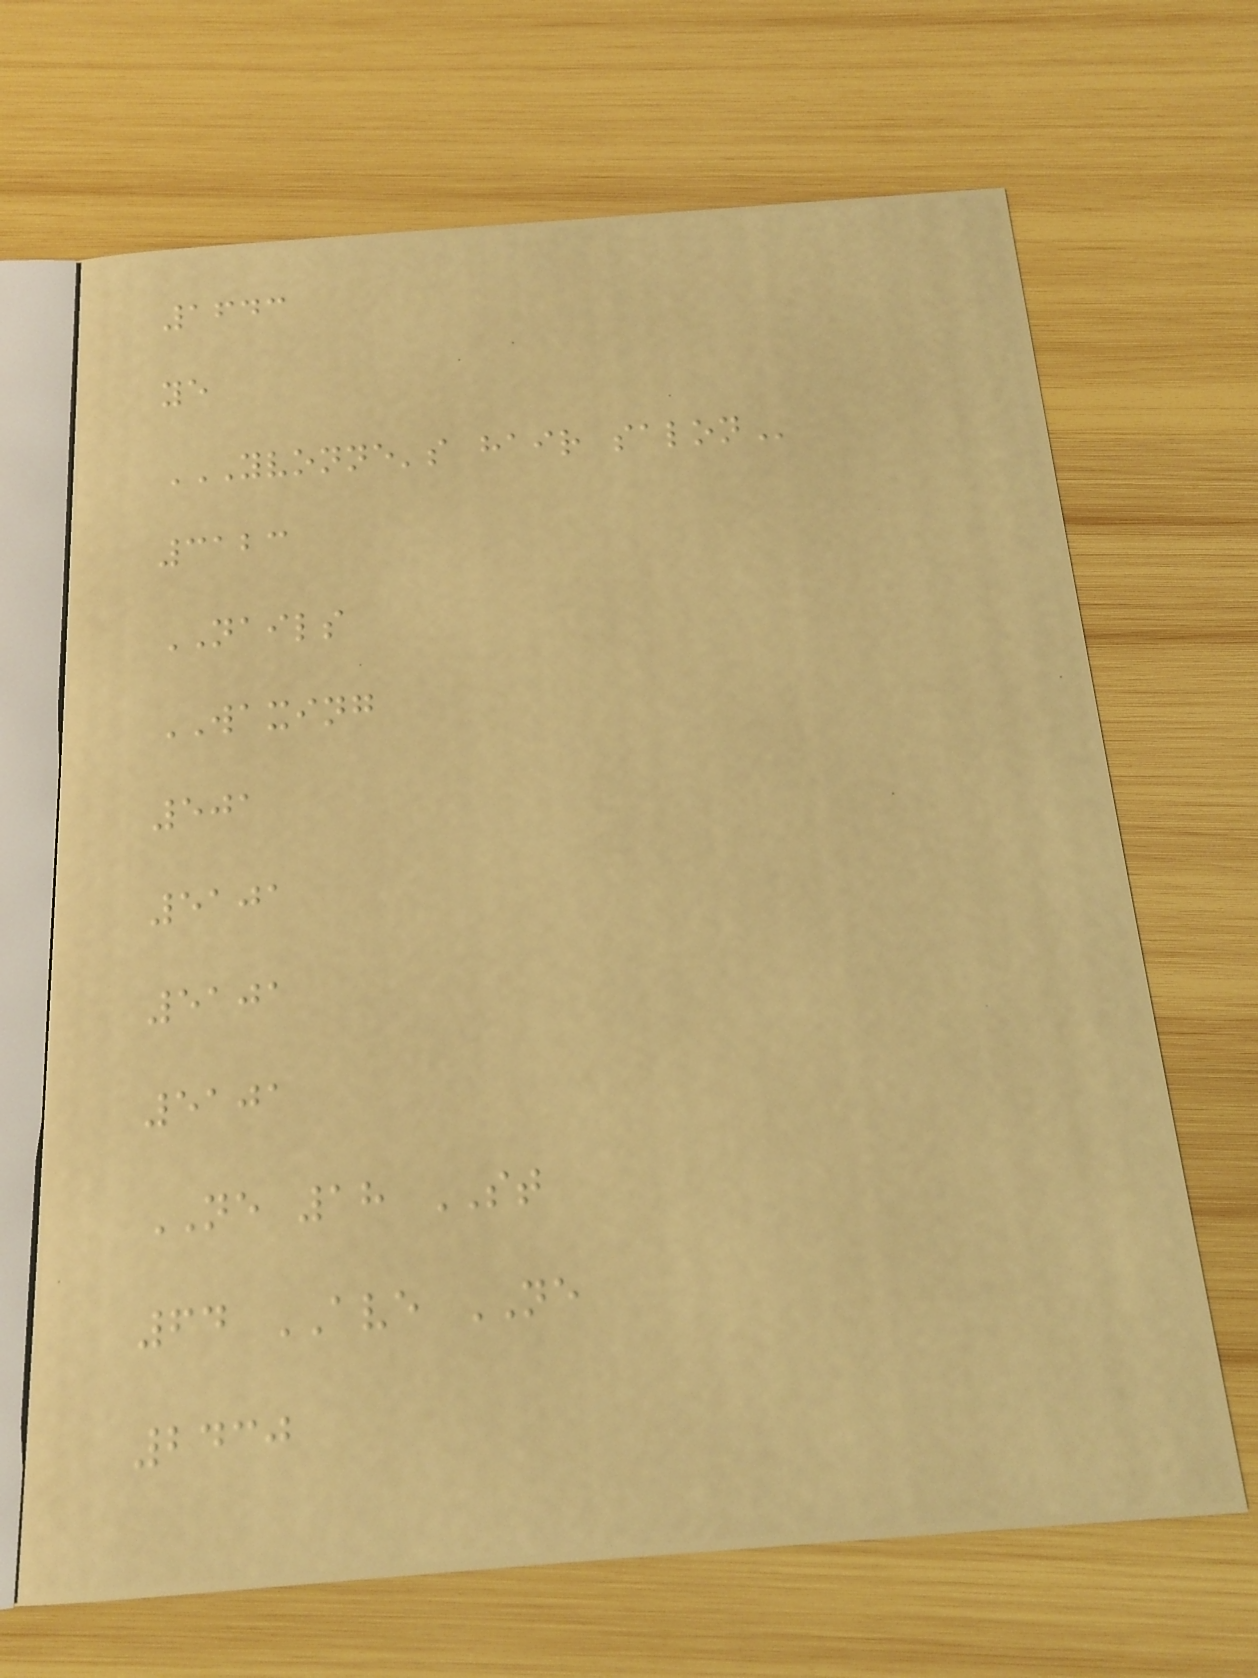1643
ye
YVONNE'S HAIR SALON
3123
NAILS
WAXING
501
5101
5101
5101
NE 18 ST
64 AVE NE
2430
